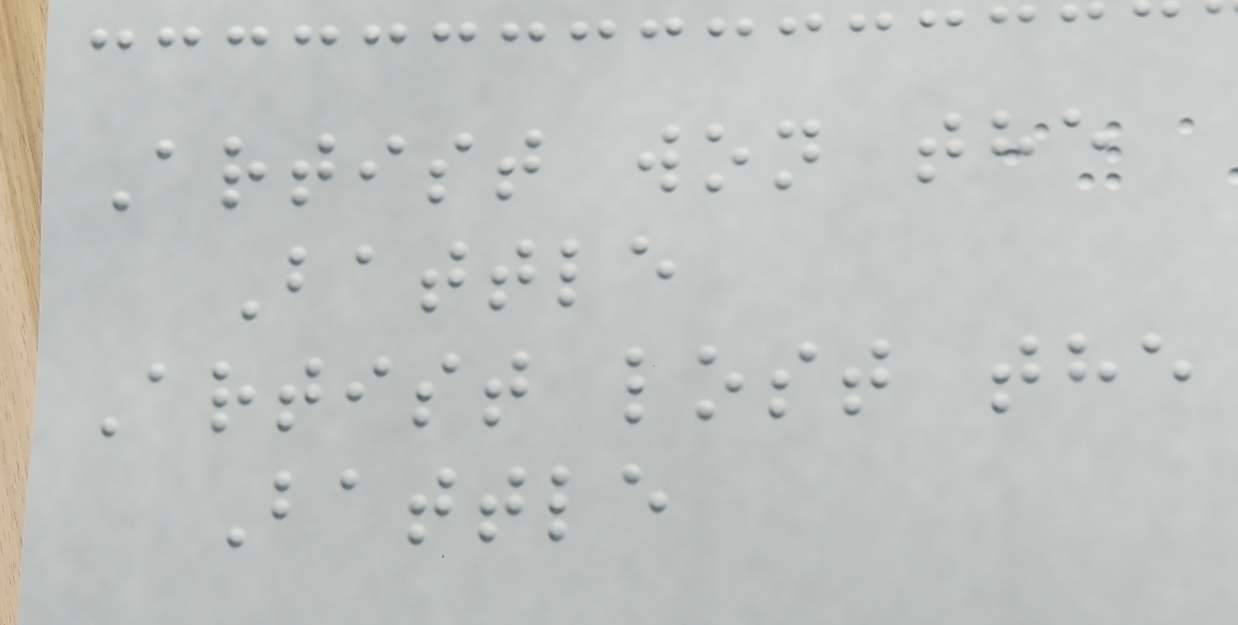Artist won the
Battle
Artist lost the
Battle
